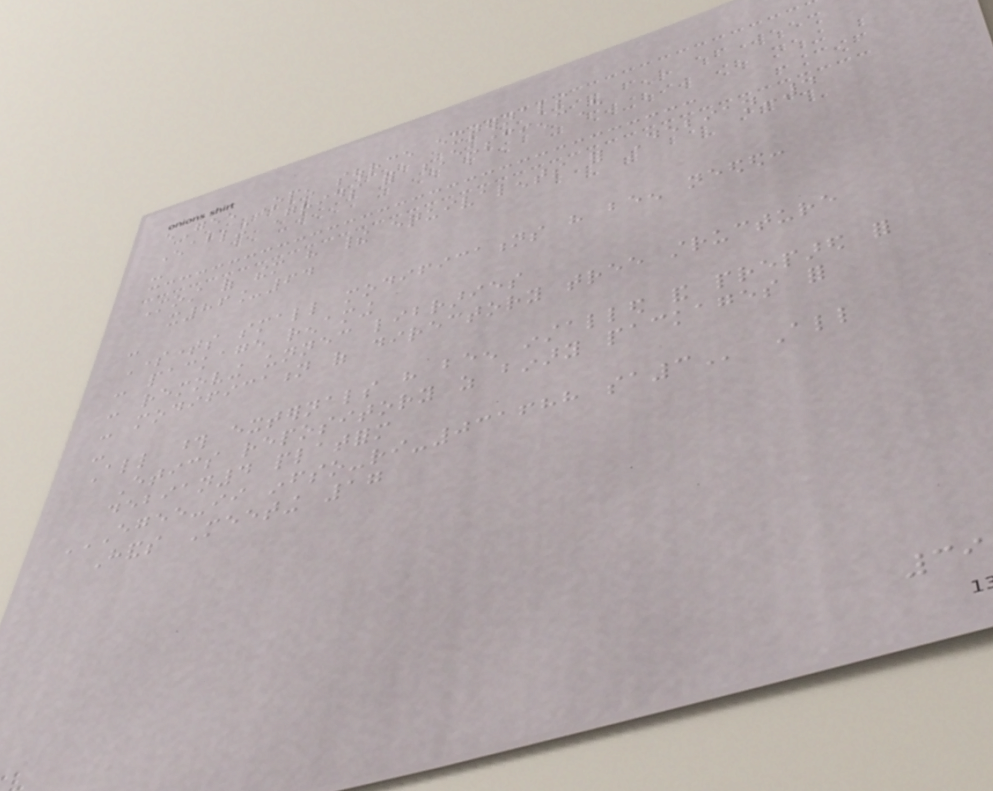eGee Open source externals
Enabling Grids for E-sciencE
-
Most of them have their equivalents for Debian-4
x86_64
-
Sometimes small modifications have been needed:
- package renaming
- removing unnecessary libraries
- modification of directory tree structure
-
All those externals have been installed and prepared for
Etics repository as binary packages for
debian4 platform
EGEE-II INFSO-RI-031688 SA3 All
Hands Meeting 17
39
